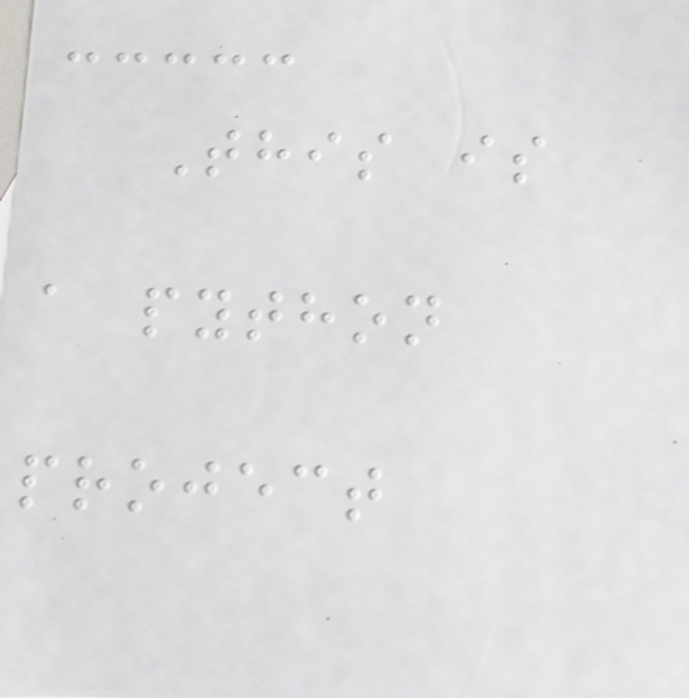This is
a python
project
